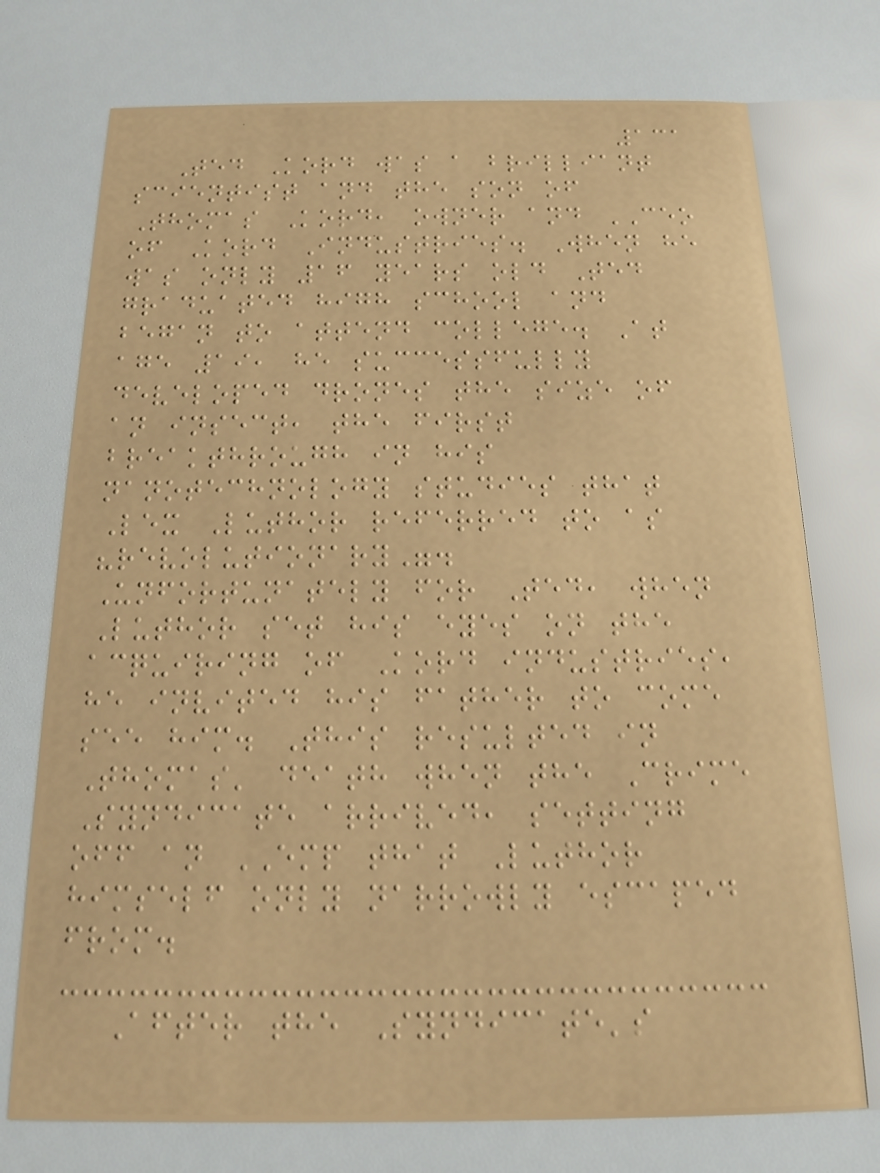131
Ted Kord was a brilliant
scientist and the son of
Thomas Kord, owner and CEO
of Kord Industries. When he
was only 16 years old Ted
graduated high school and
began to attend college. At
age 19, he successfully
developed drones the size of
an insect, the first
breakthrough in his
nanotechnology studies that
Lex Luthor referred to as
"revolutionary".
Unfortunately for Ted, when
Luthor set his eyes on the
acquiring of Kord industries,
he invited his father to come
see him. This resulted in
Thomas' death when the Crime
Syndicate arrived, setting
off an EMP that Luthor
himself only narrowly escaped
from.
After the Syndicate's
